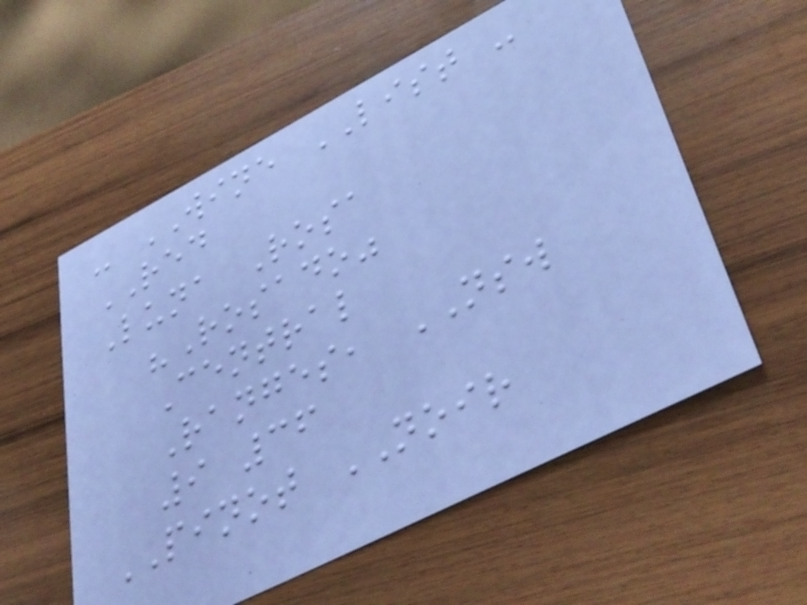- WINE LIST -
RED
Luna Rosa
"Rosado"
Central
Ranges, NSW
9 36
PINOT NOIR
